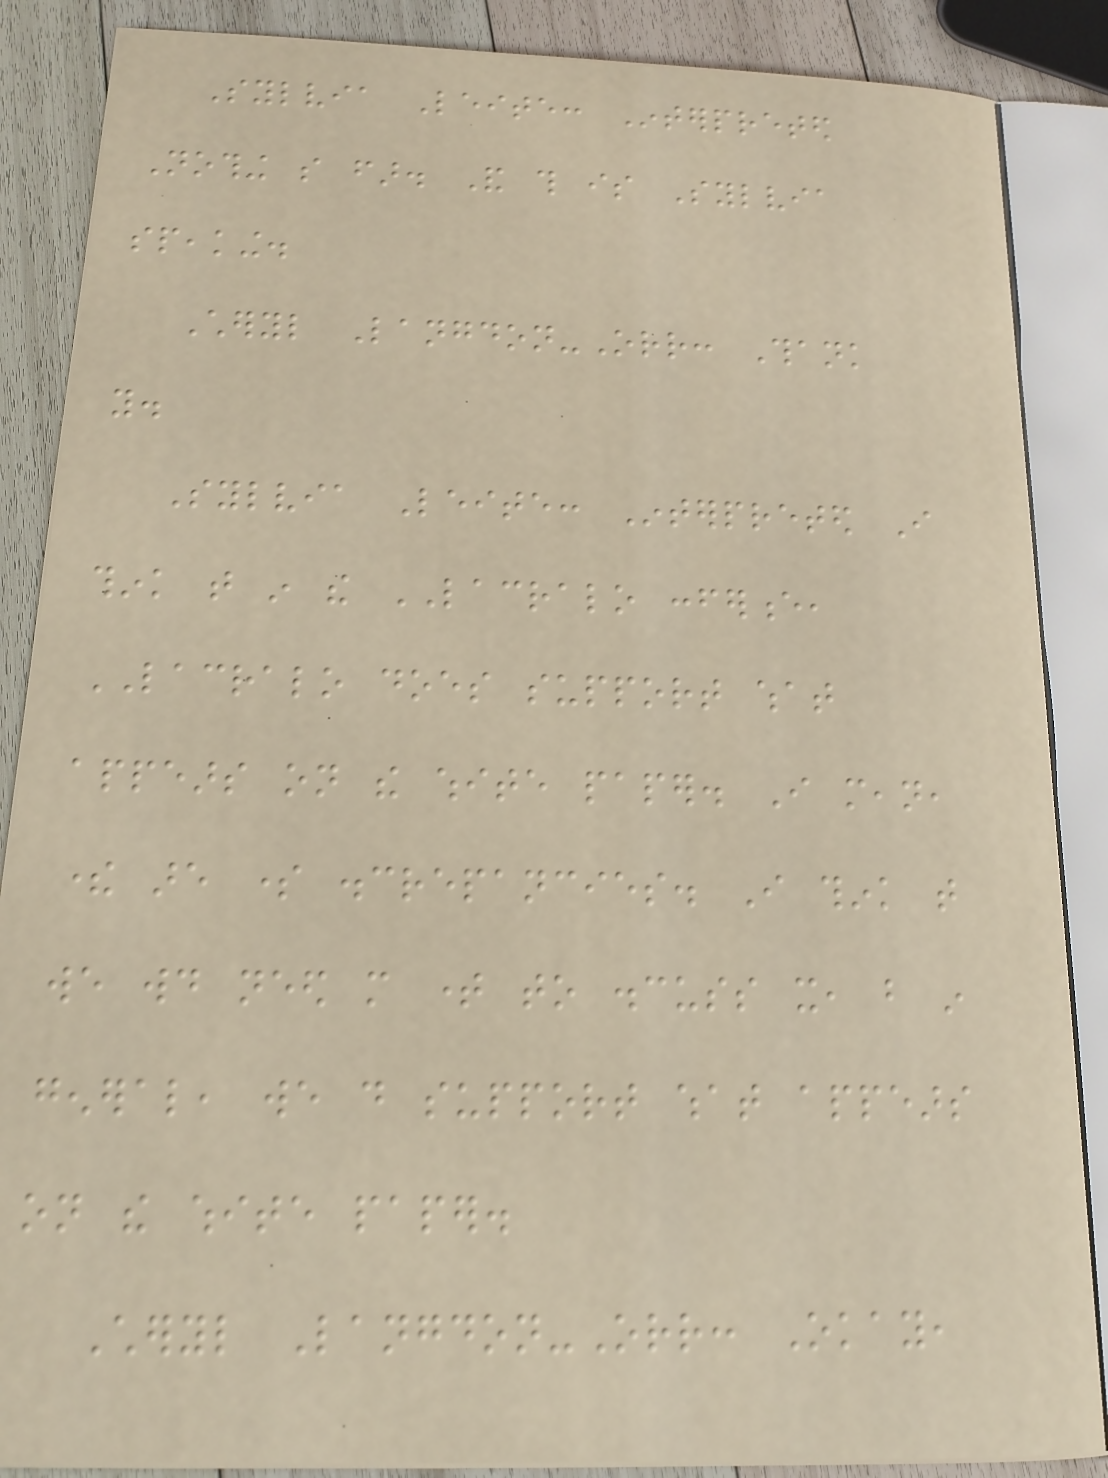Sylvia Leite: Interpreted
Nothing so far. And this is Sylvia
speaking.
Cheryl Langdon-Orr: Thank
you.
Sylvia Leite: Interpreted I
think that in the LACRALO conference,
LACRALO does support what
appears on the white paper. I mean,
there are some discrepancies. I think that
we would need more time to discuss it, but in
general, we do support what appears
on the white paper.
Cheryl Langdon-Orr: Okay,
